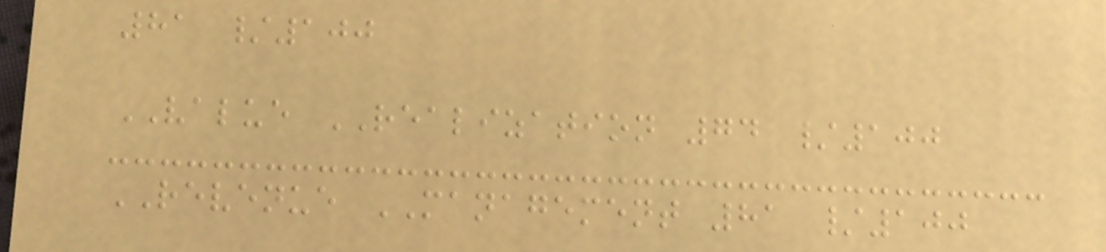81 /100
VALUE REALIZATION 74 /100
REVENUE MANAGEMENT 81 /100
